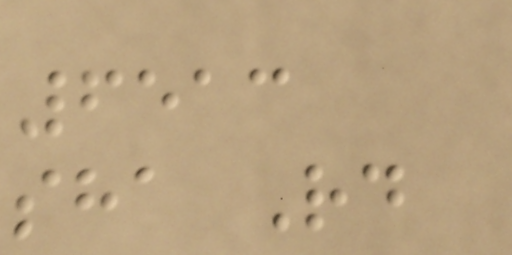6513
sha Rd
